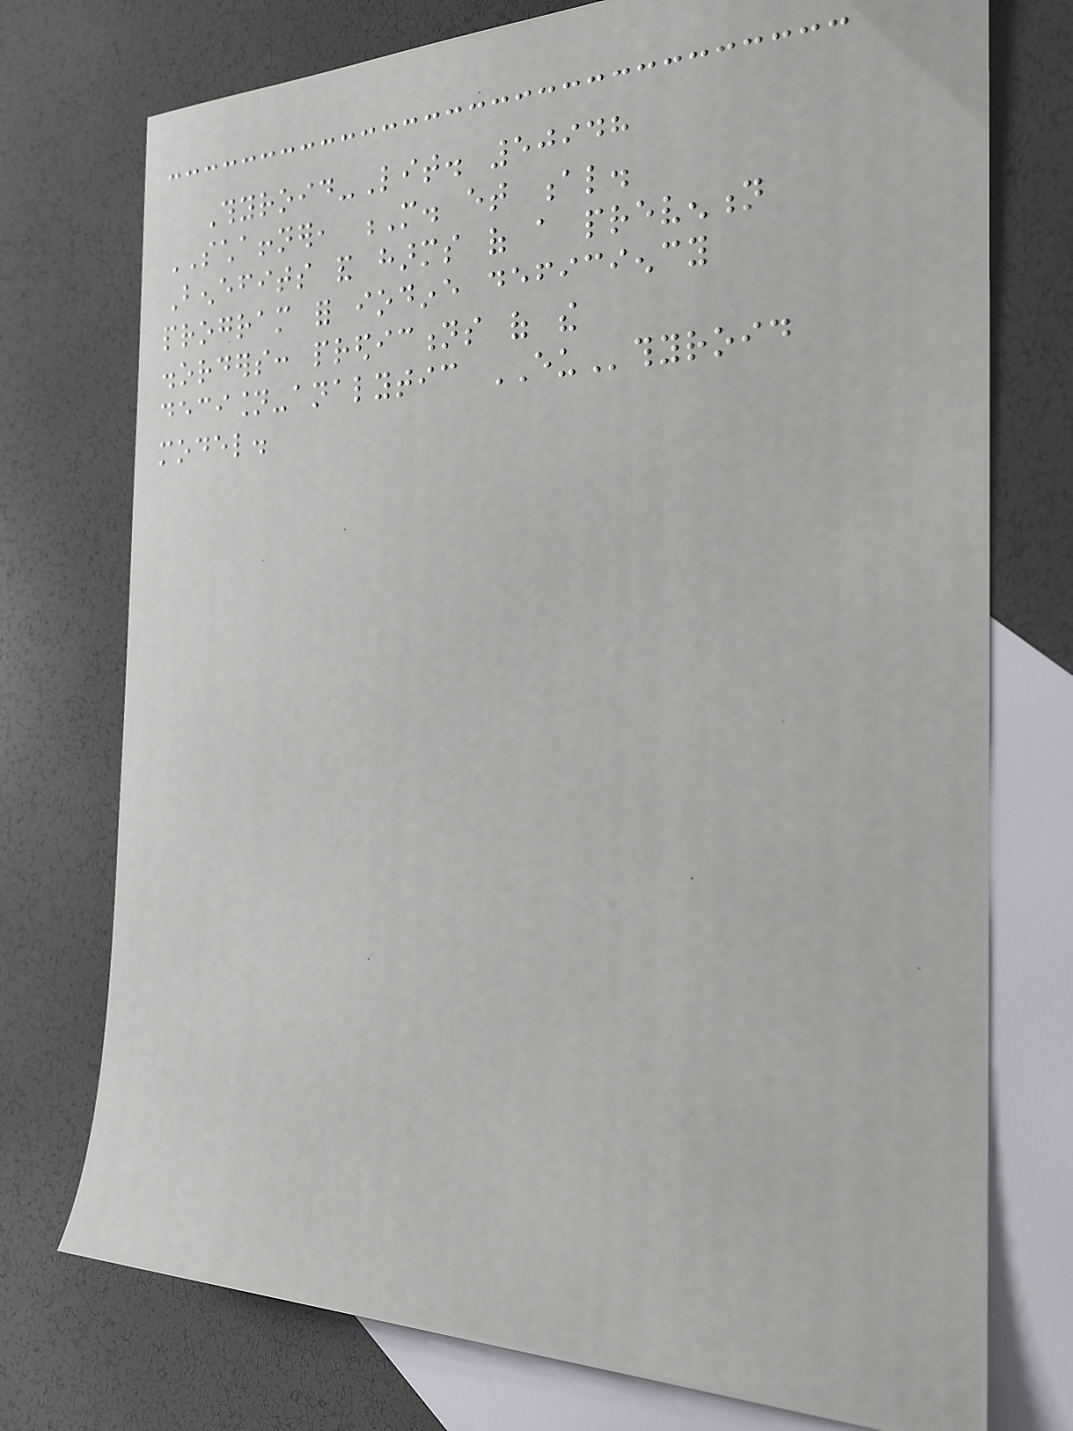Thyroid-Lit. 50948
SCHAFFNER, M. et al.
Benefits and harms of a prevention
program for iodine deficiency
disorders: predictions of the
decision-analytic EUthyroid
model.
